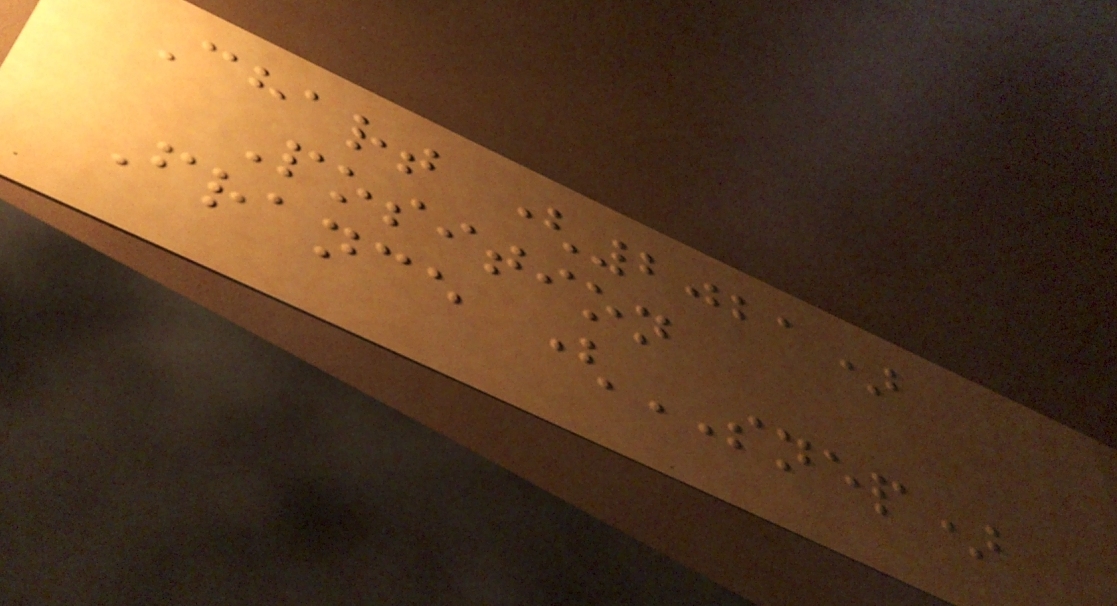Chart (2021)
Position
France (SNEP)
